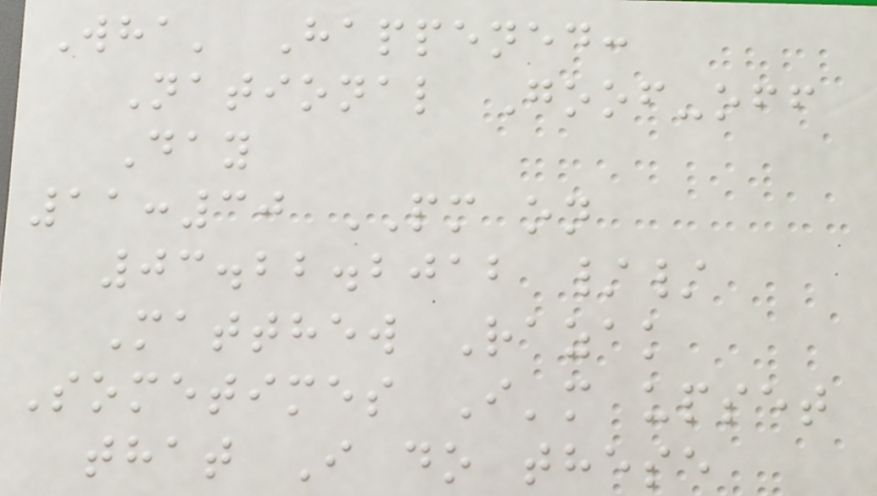Wha' Happened:
National Goof-off
Day
11:30 PM on
03.22.2012 //
Matthew Razak
Sometimes I'm upset
that I do these
